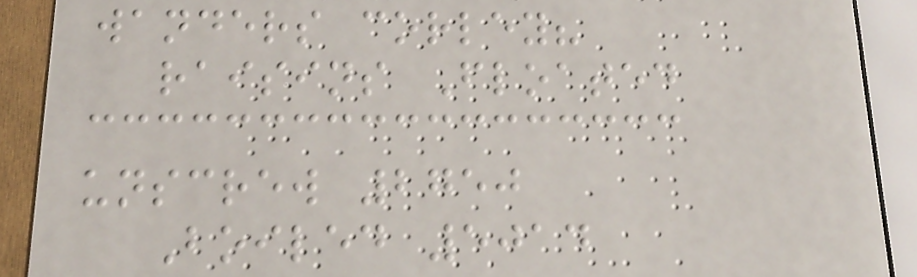wanders corley?
raisins Floated
unscrew 2750
Boiled 5014
